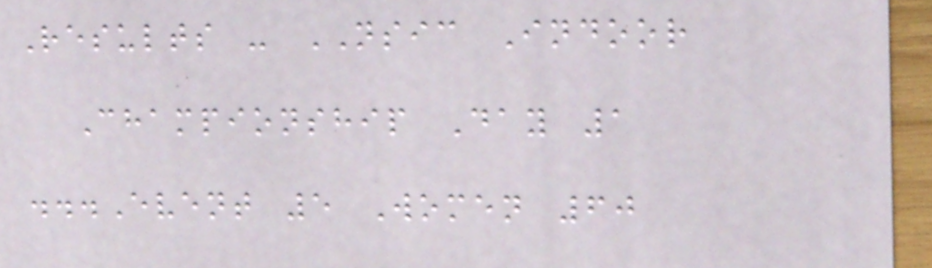Results - NSIC Indoor
Championship Day 1
...Event 5 Women 60
